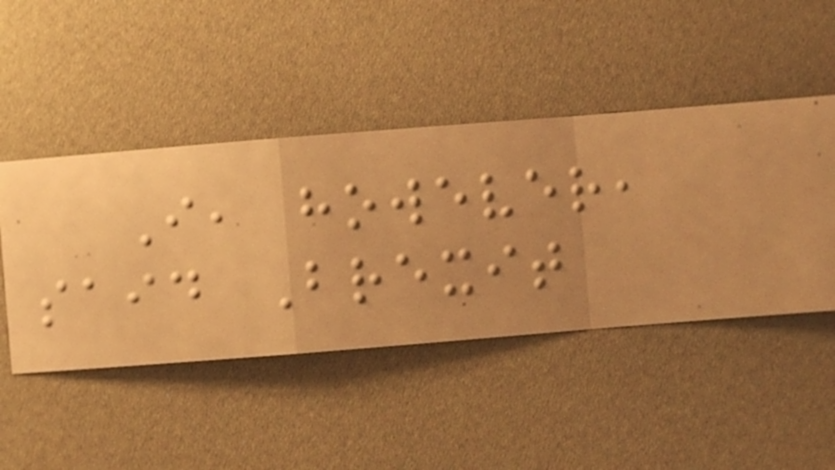I, however,
said Brexit
